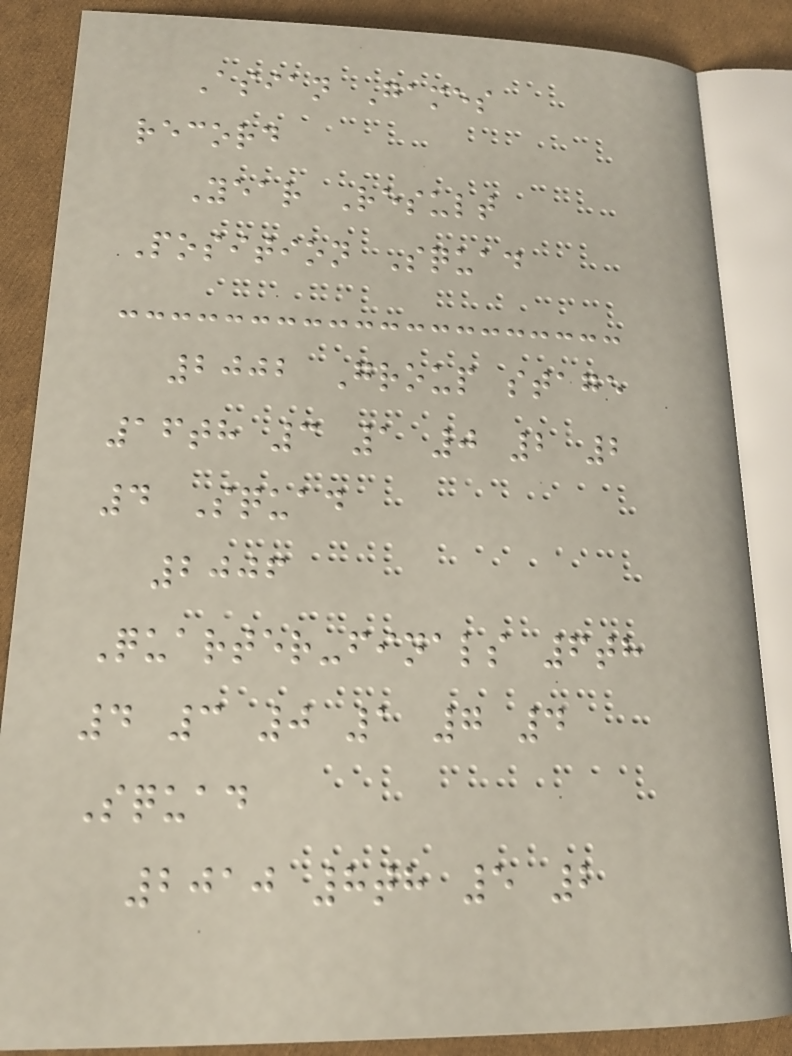Asian Games
record
Year Result
Position Squad
2002 Group stage
16th 3 1 0 2 2
4 Squad
2006
Quarter-finals 6th
4 3 0 1 7 4
Squad
2010 8th 5 2
